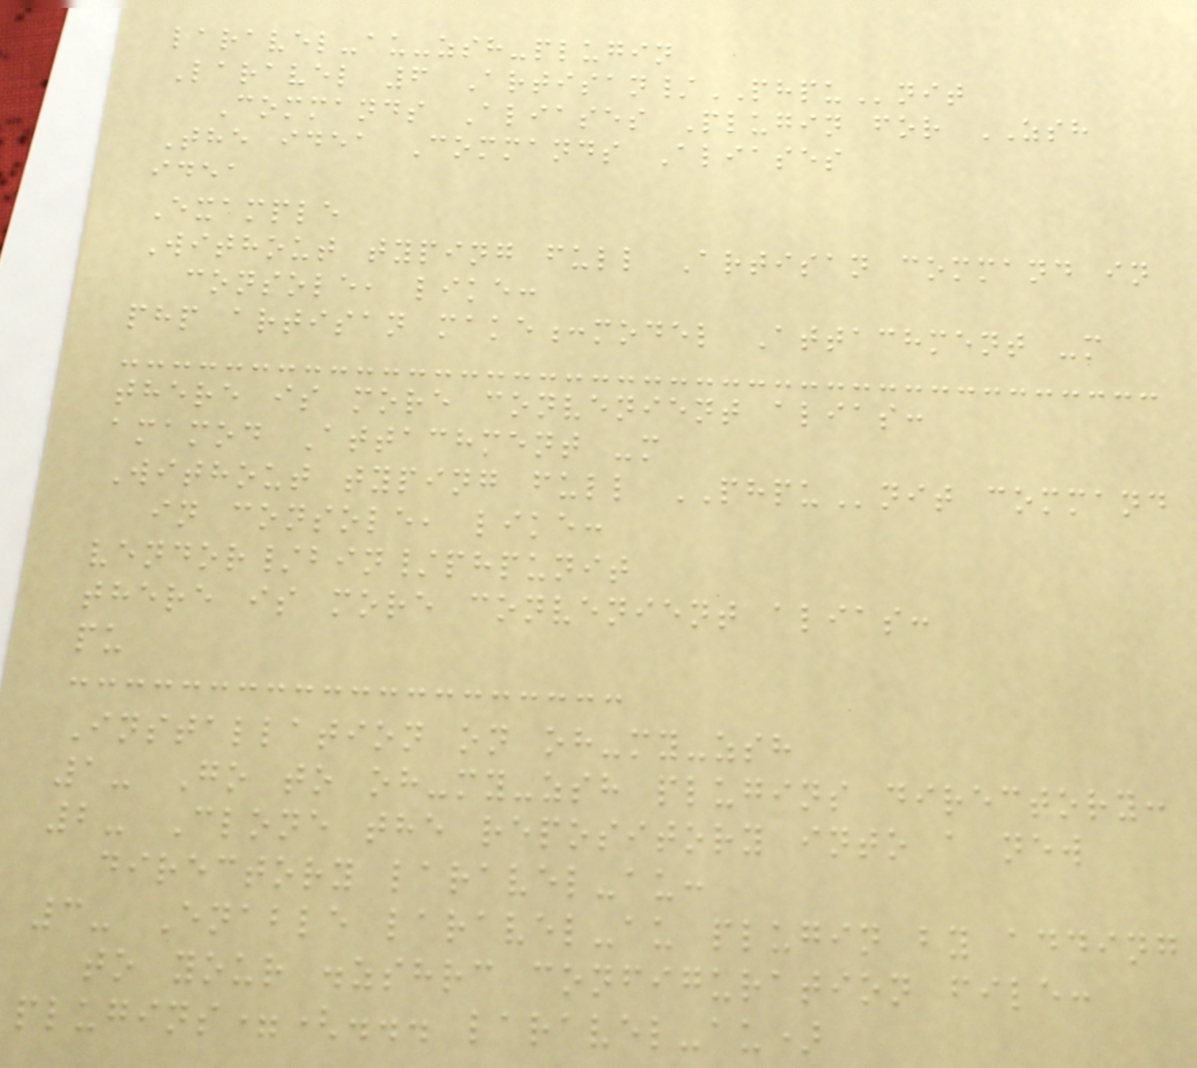laravel-au-zsh-plugin
Laravel 6 Artisan/PHPUnit
Commands Aliases Plugin for ZSH
The idea Commands Aliases
idea
Example
Without typing full Artisan command in
console, like:
php artisan make:model Attachment -m
there is more convenient alias:
amamod Attachment -m
Without typing full PHPUnit command
in console, like:
vendor/bin/phpunit
there is more convenient alias:
pu
Installation on oh-my-zsh
1- Go to oh-my-zsh plugins directory:
2- Clone the repository into a new
directory laravel-au:
3- Enable laravel-au plugin by adding
to your .zshrc configuration file:
plugins=(... laravel-au)
